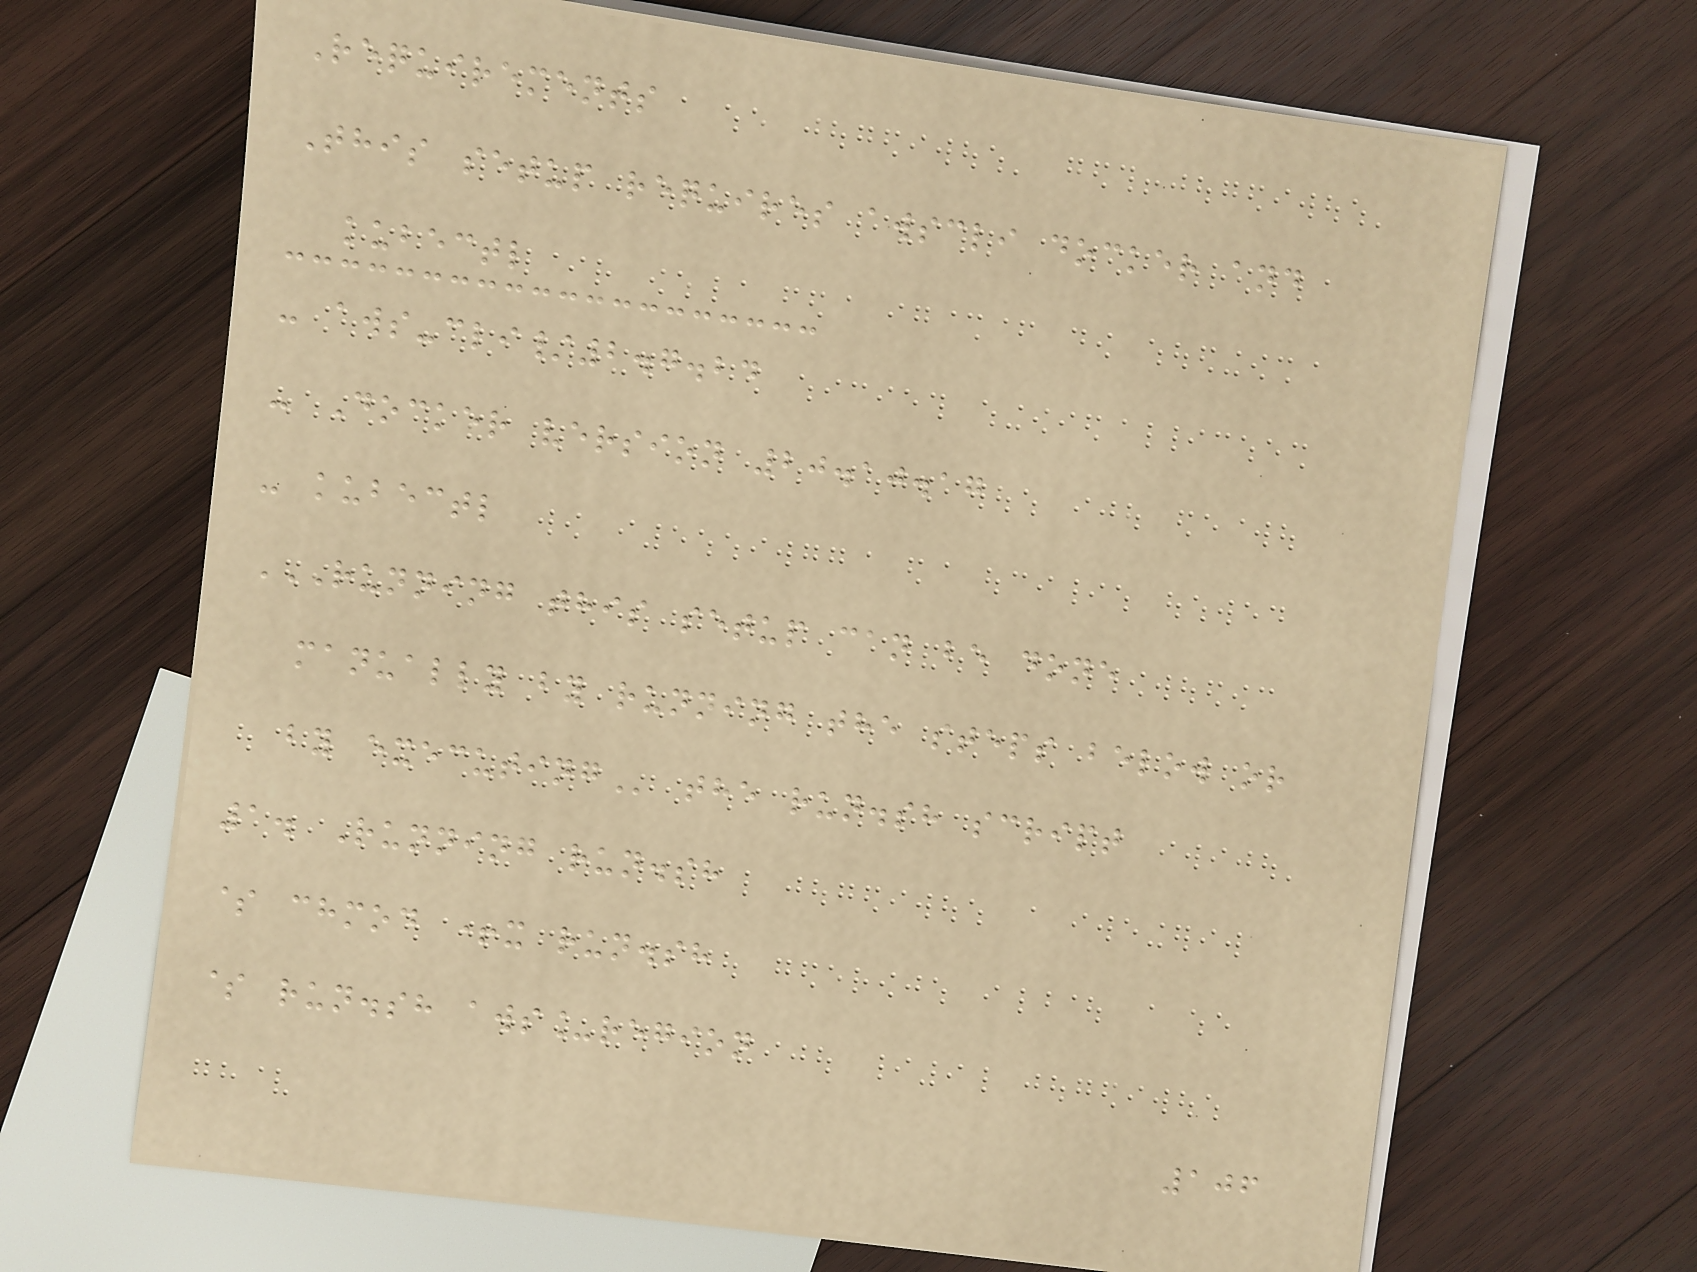Requirements
This setup requires awscli docker and
kubectl
- aws-cli/2.7.24
- Docker version 20.10.17
- kubectl
RUNNING THIS SETUP CAN BE DONE
MANUALLY BY RUNNING THE STEPS BELOW OR
BY EXECUTING the run.sh script
1. Running run.sh
$ chmod +x run.sh
$ run.sh aws_region
106
